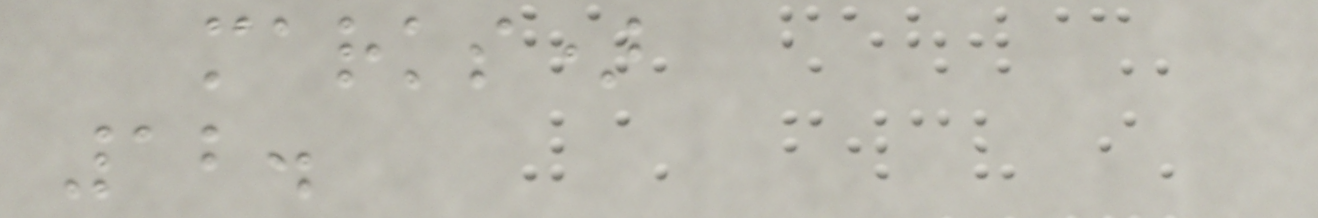marks)
12.
